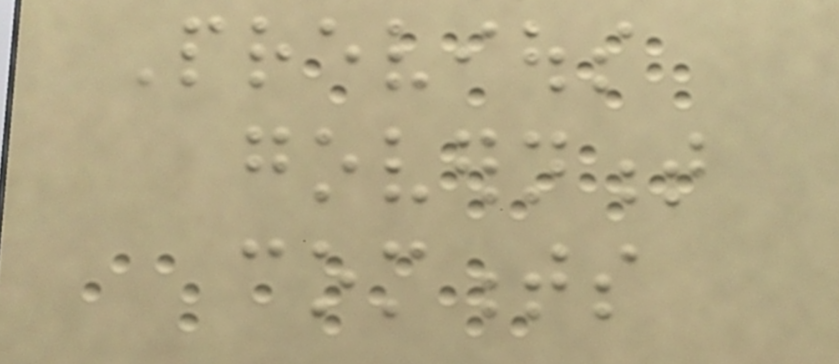Previous
government
comments
